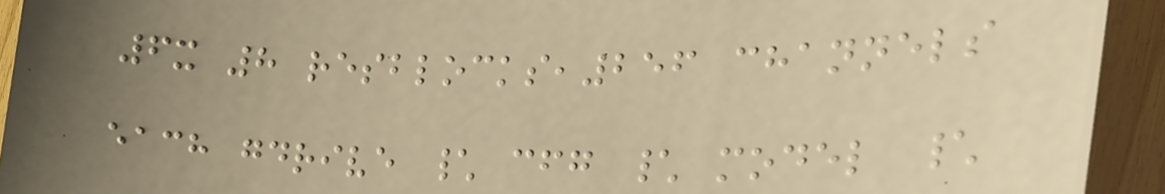6x 8 resblocks,256 channels
each gdrive \ cfg \ model \
